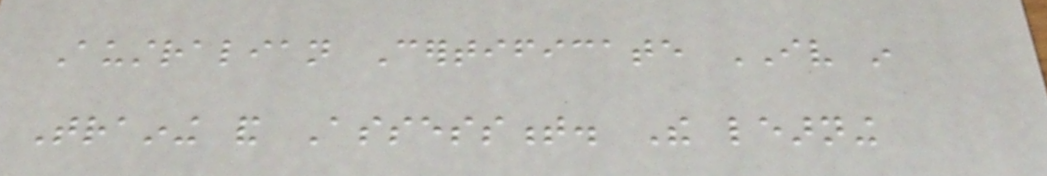Australian Certificate IV in
Training and Assessment. The learning
